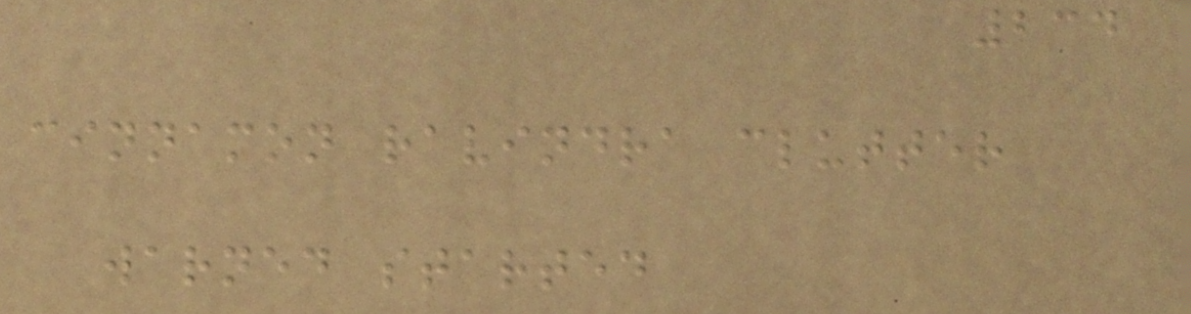234
cinnamon ravindra clutter
warned started
